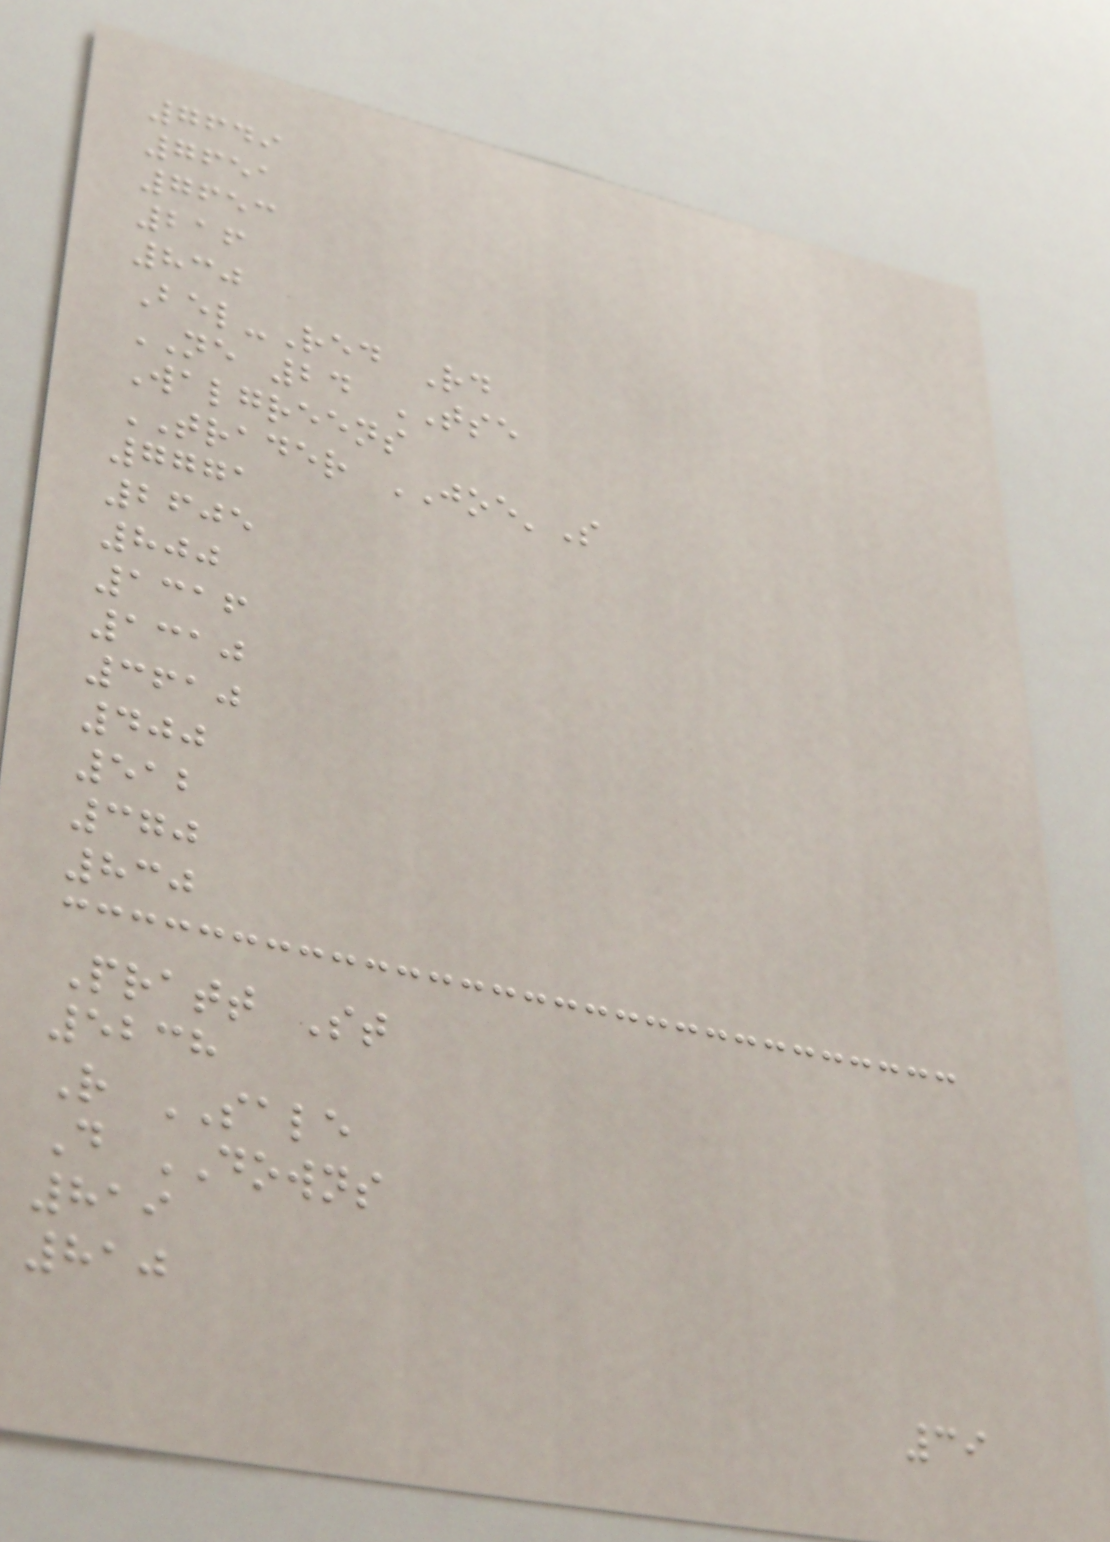7649
7651
7653
216
830
Bel-Red Rd
NE 24 TSE
Walgreens
TRADER JOE'S
7771
2605
800
1316
1310
3610
400
512
370
830
Pratt St
5238
R SALE
D DOWNS
819
810
39
